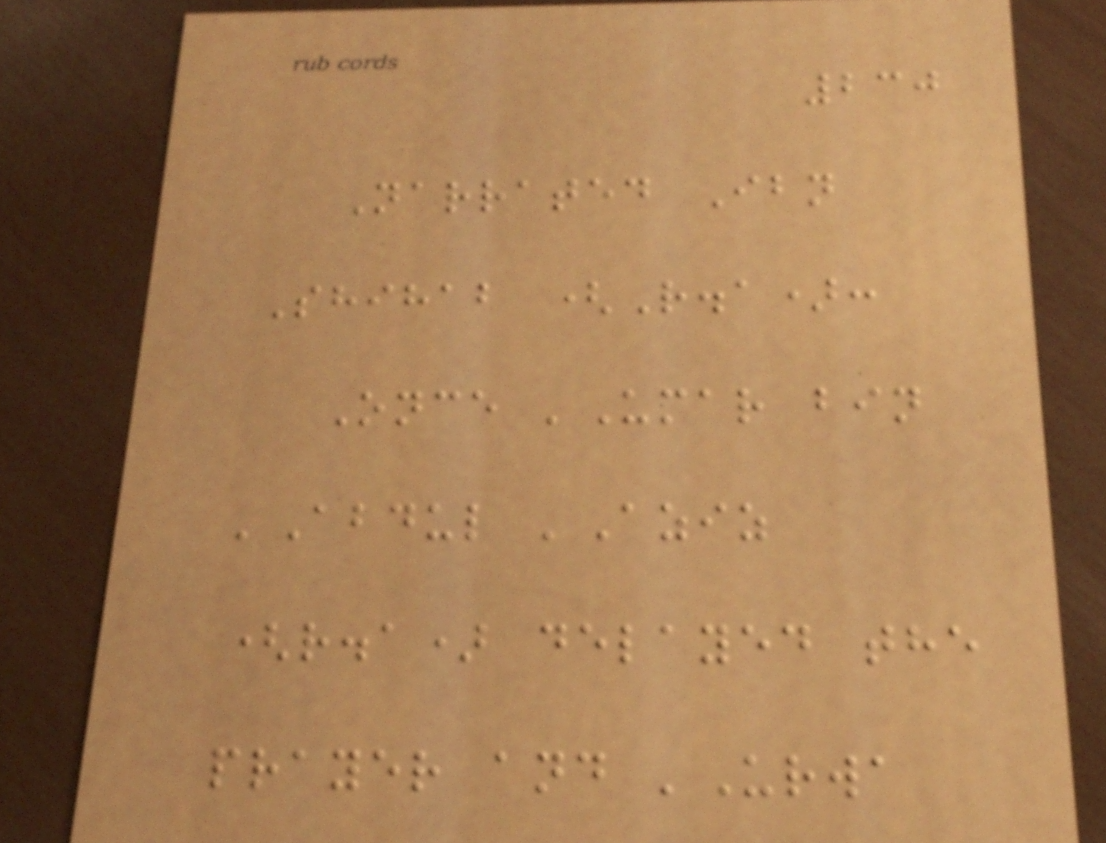230
Narrated Ibn
Shihab (R.a):
Once 'Umar bin
'Abdul 'Aziz
(r.a) delayed the
prayer and 'Urwa
